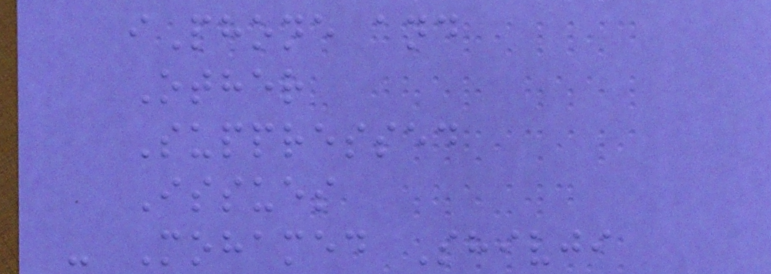iPhone and
Other
Suppressed
Issues
- Mohamed Shivji
